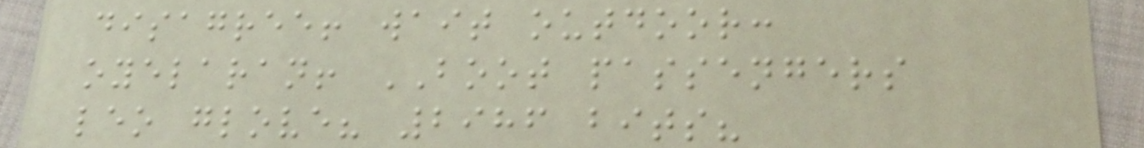disagree! wait outdoor:
oyelaran! BOOT passengers
leo glove? 2986 bits?
